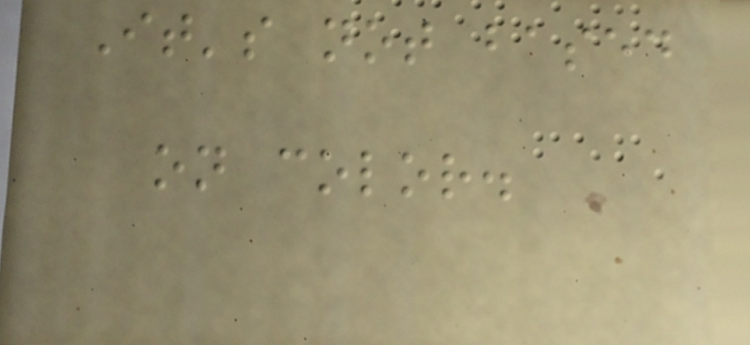It's not based
on color.
